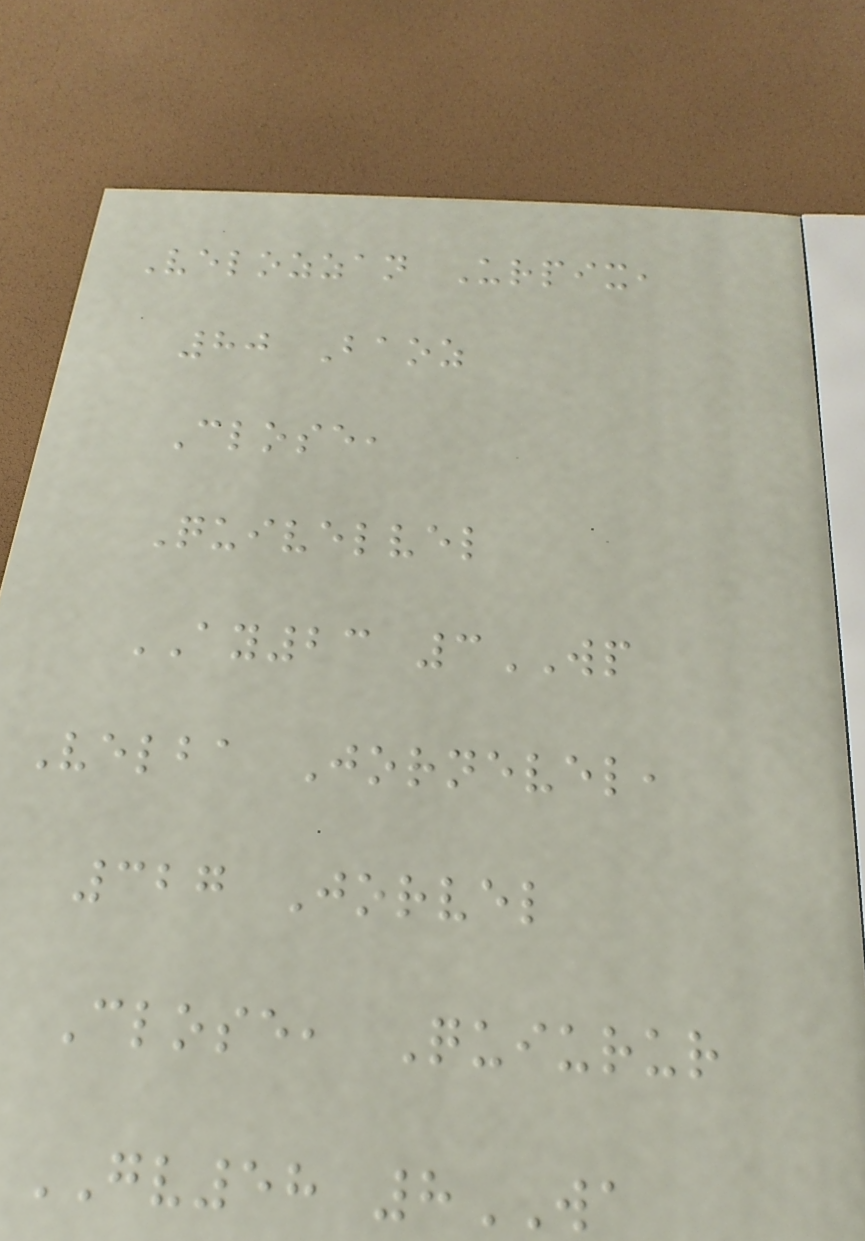Velozzan Urpix,
80 Baoz
Close,
Quivelvel
AY23 3WP
Velba Jornevel,
327 Jorvel
Close, Quiurur
GV58 8WA
